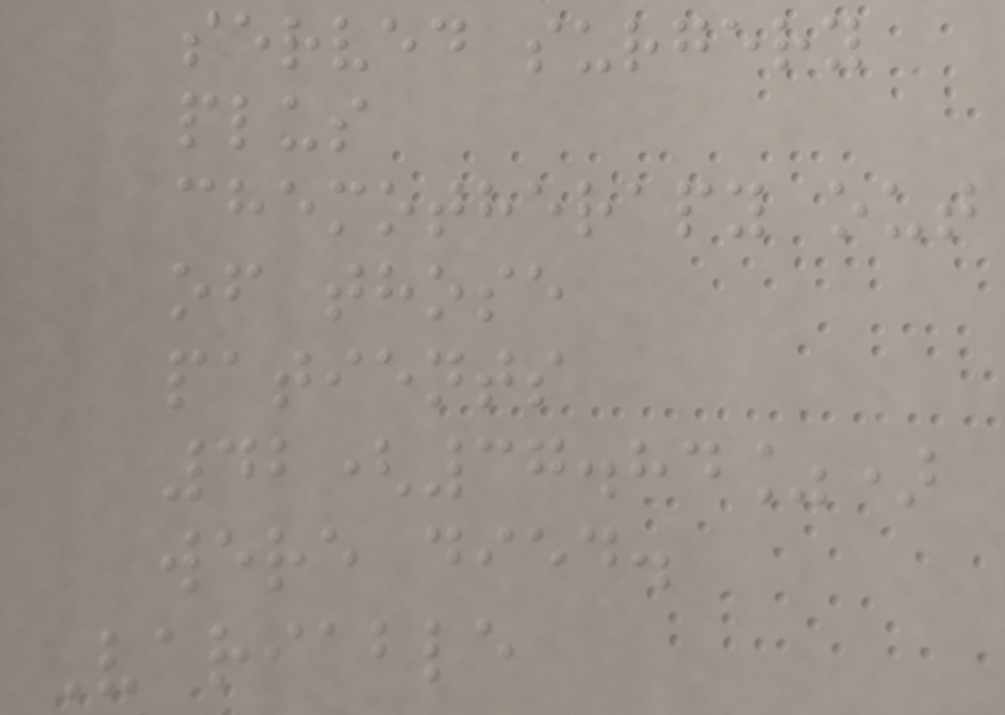served surgery
plus
chemotherapy out
of those
patients
42(37.84%)
were died.
Variable
